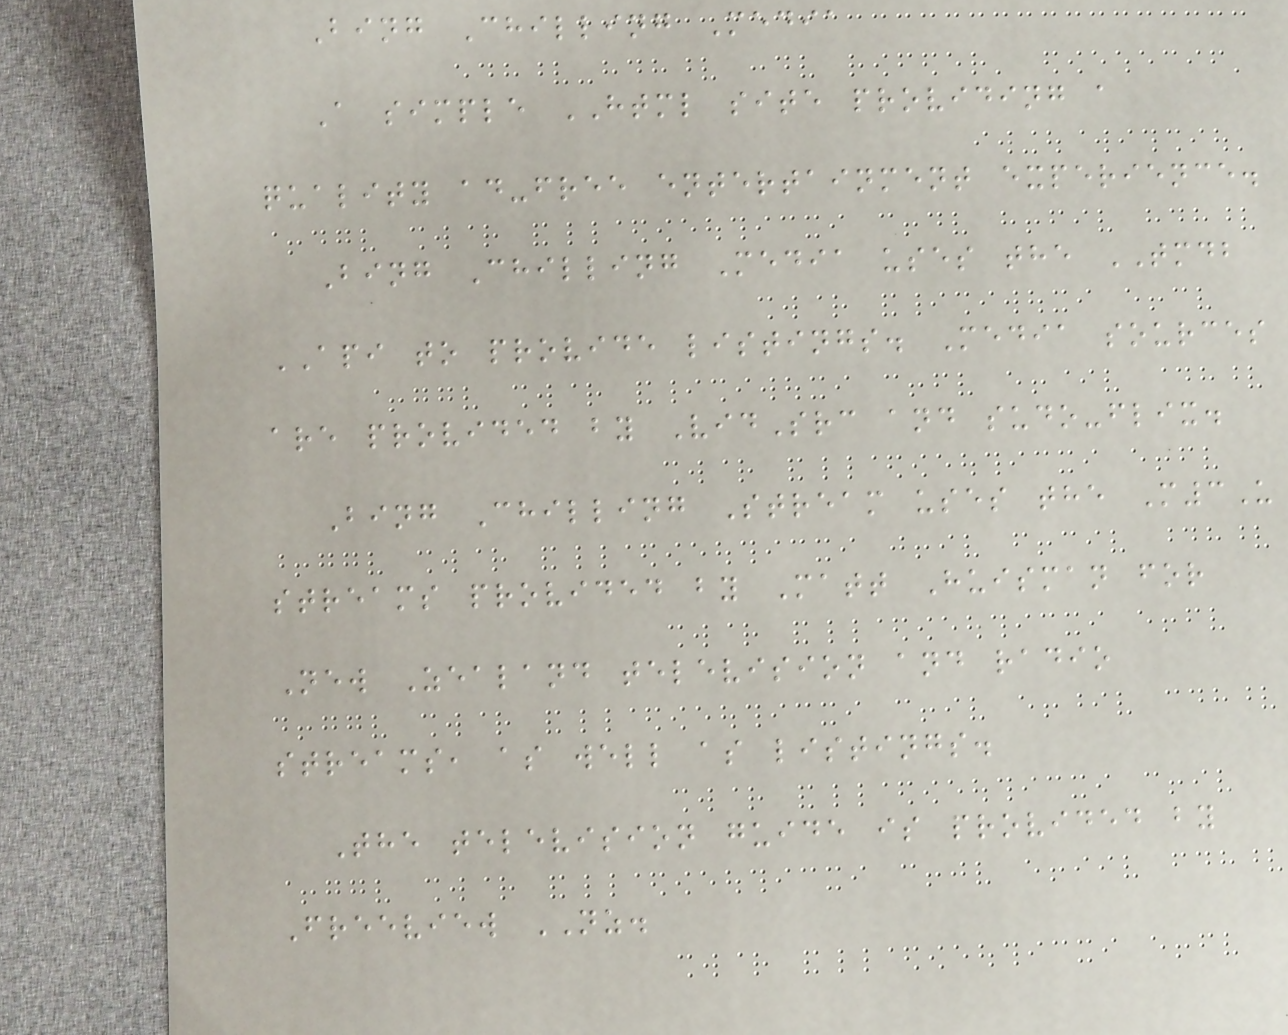Bing Chilling Media
A simple HTML site providing a
quality ad-free entertainment experience.
Bing Chilling Media uses the TMDB
API to provide listings. Media sources
are provided by VidSrc and sudo-flix.
Bing Chilling Stream uses the M3U
streams provided by Matt Huisman for
New Zealand television and radio
streams, as well as listings.
The television guide is provided by
Freeview NZ.
